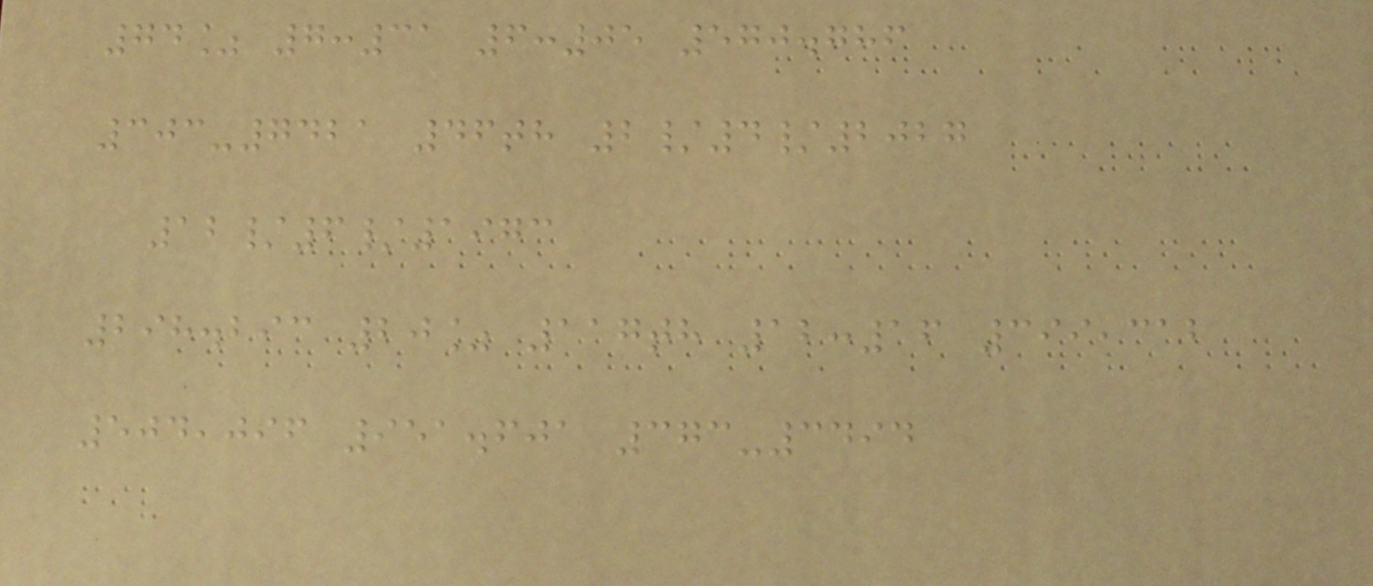74% 7:31 6:05 570.786
303-7421 46th 2/4/2027
12/6/1973
298.293 20% 117th 12:16 399,312
504,096 951.601 373-3494
